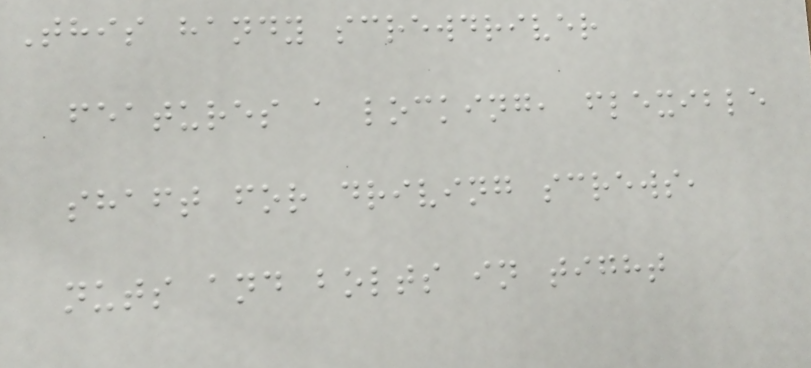This handy screwdriver
features a locking, flexible
shaft for driving screws,
nuts and bolts in tight
